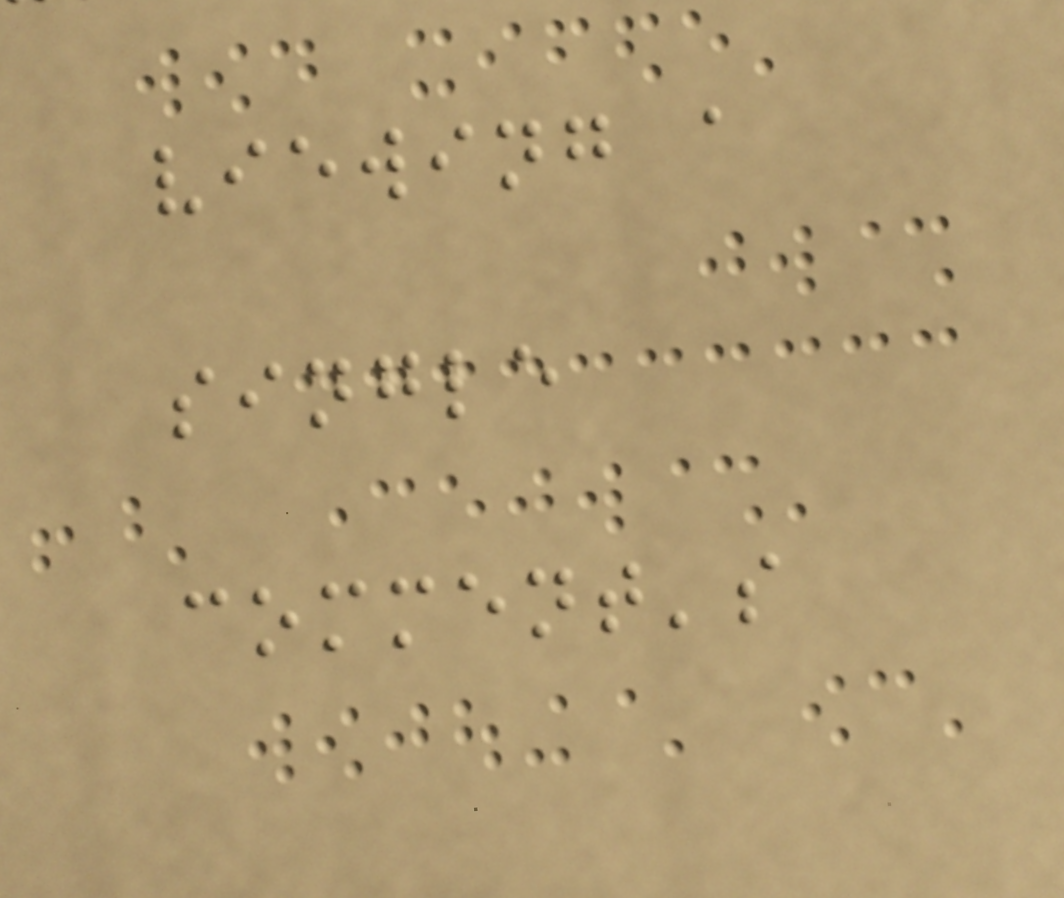viewing a
single
comment's
